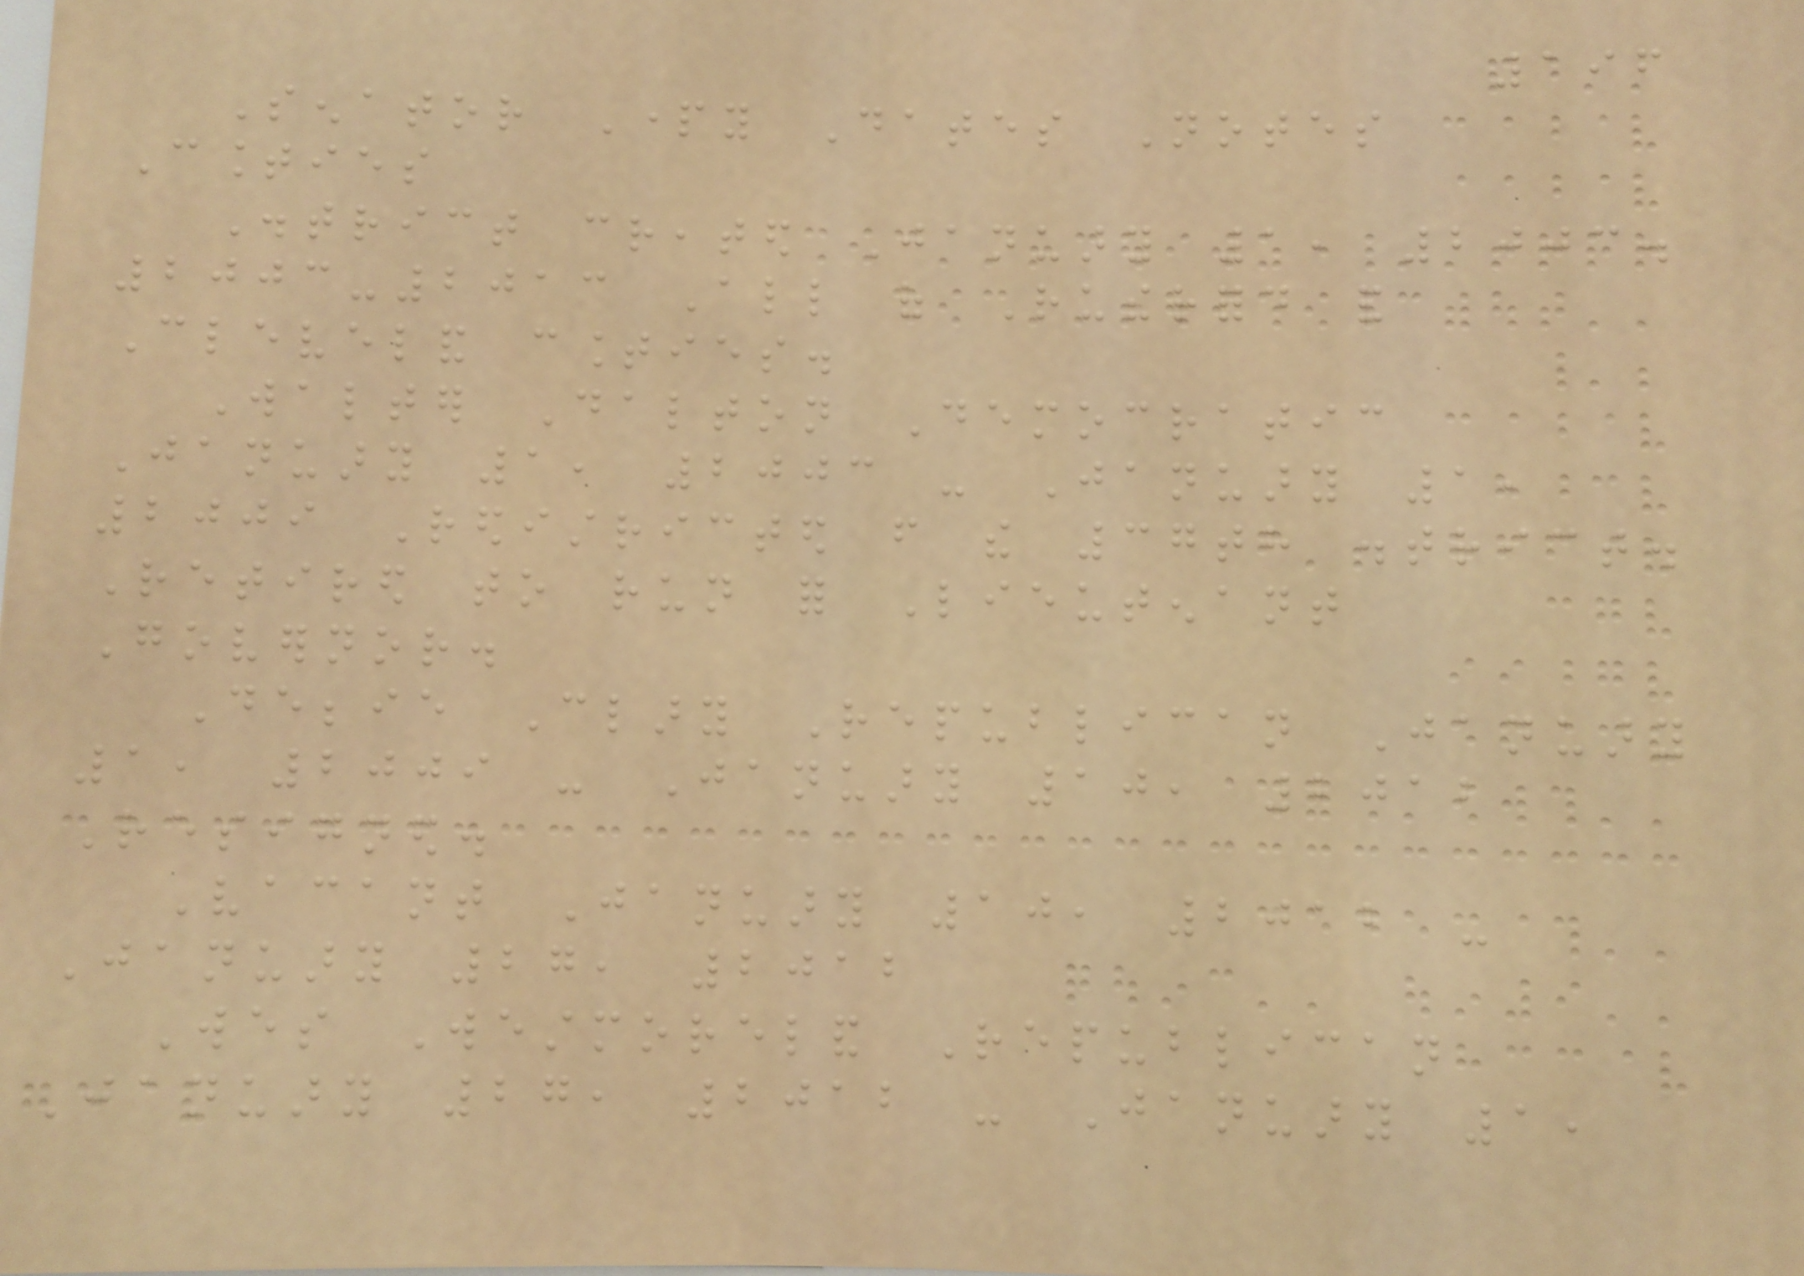196
Senator Party Dates Notes
Counties
District created January 1, 2003.
2003-2013 All of Rutherford and
Cleveland counties.
Walter Dalton Democratic
January 1, 2003 - January 1,
2009 Redistricted from the 37th district.
Retired to run for Lieutenant
Governor.
Debbie Clary Republican January
1, 2009 - January 10, 2012
Resigned.
Vacant January 10, 2012 -
January 27, 2012
Wes Westmoreland Republican
January 27, 2012 - January 1,
